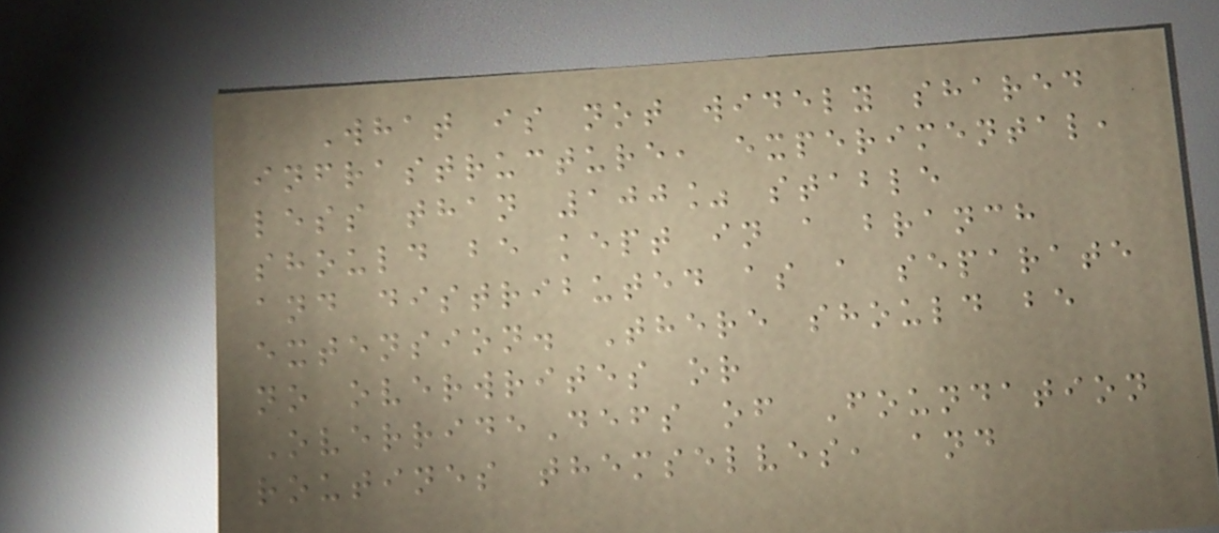What is not widely shared
infrastructure, experimental,
less than 100% stable
should be kept in a branch
and distributed as a separate
extension. There should be
no overwrites or
OverrideDefs of Foundation
routines themselves, and
